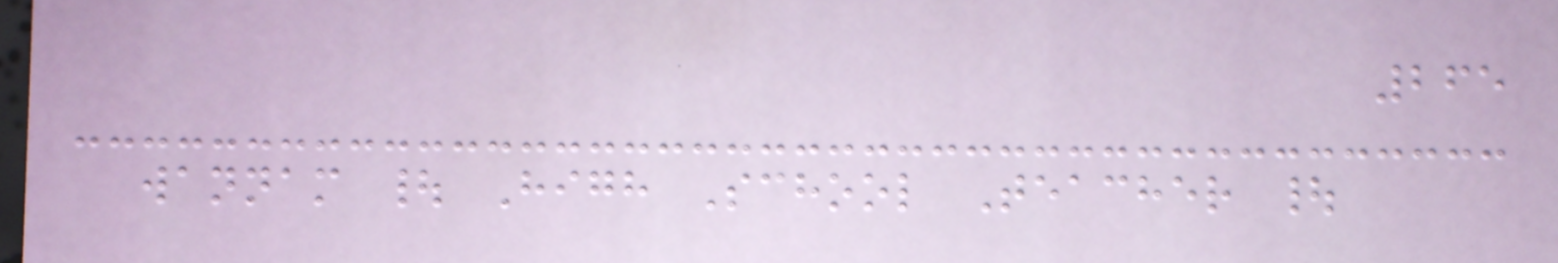265
wannam | High School Teacher |
